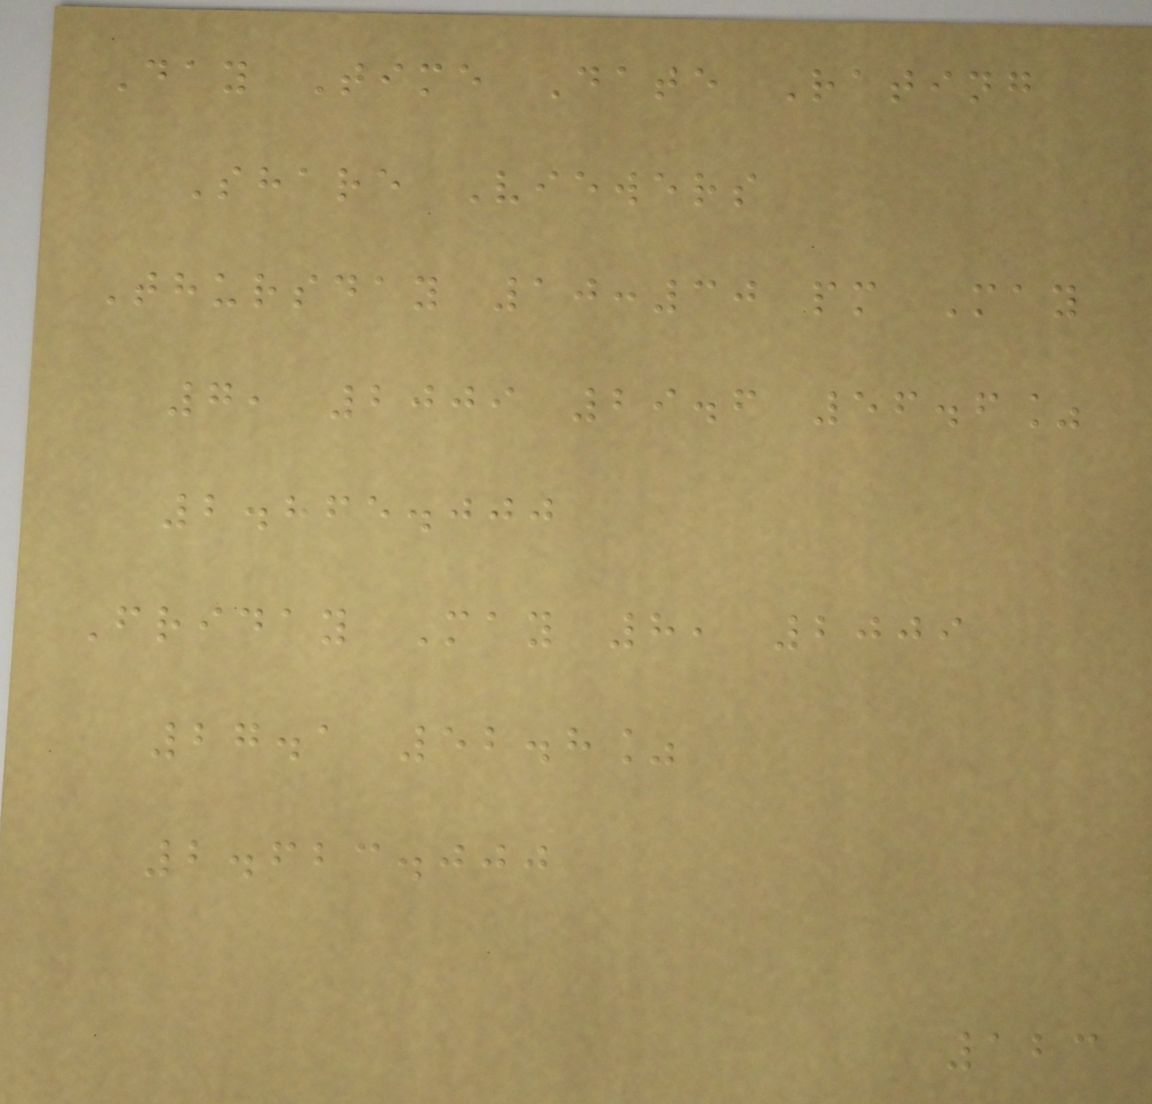Day Time Date Rating
Share Viewers
Thursday 10:30 pm May
7, 2009 29.6 56.6%
2.865.000
Friday May 8, 2009
27.1 52.8%
2.623.000
123
